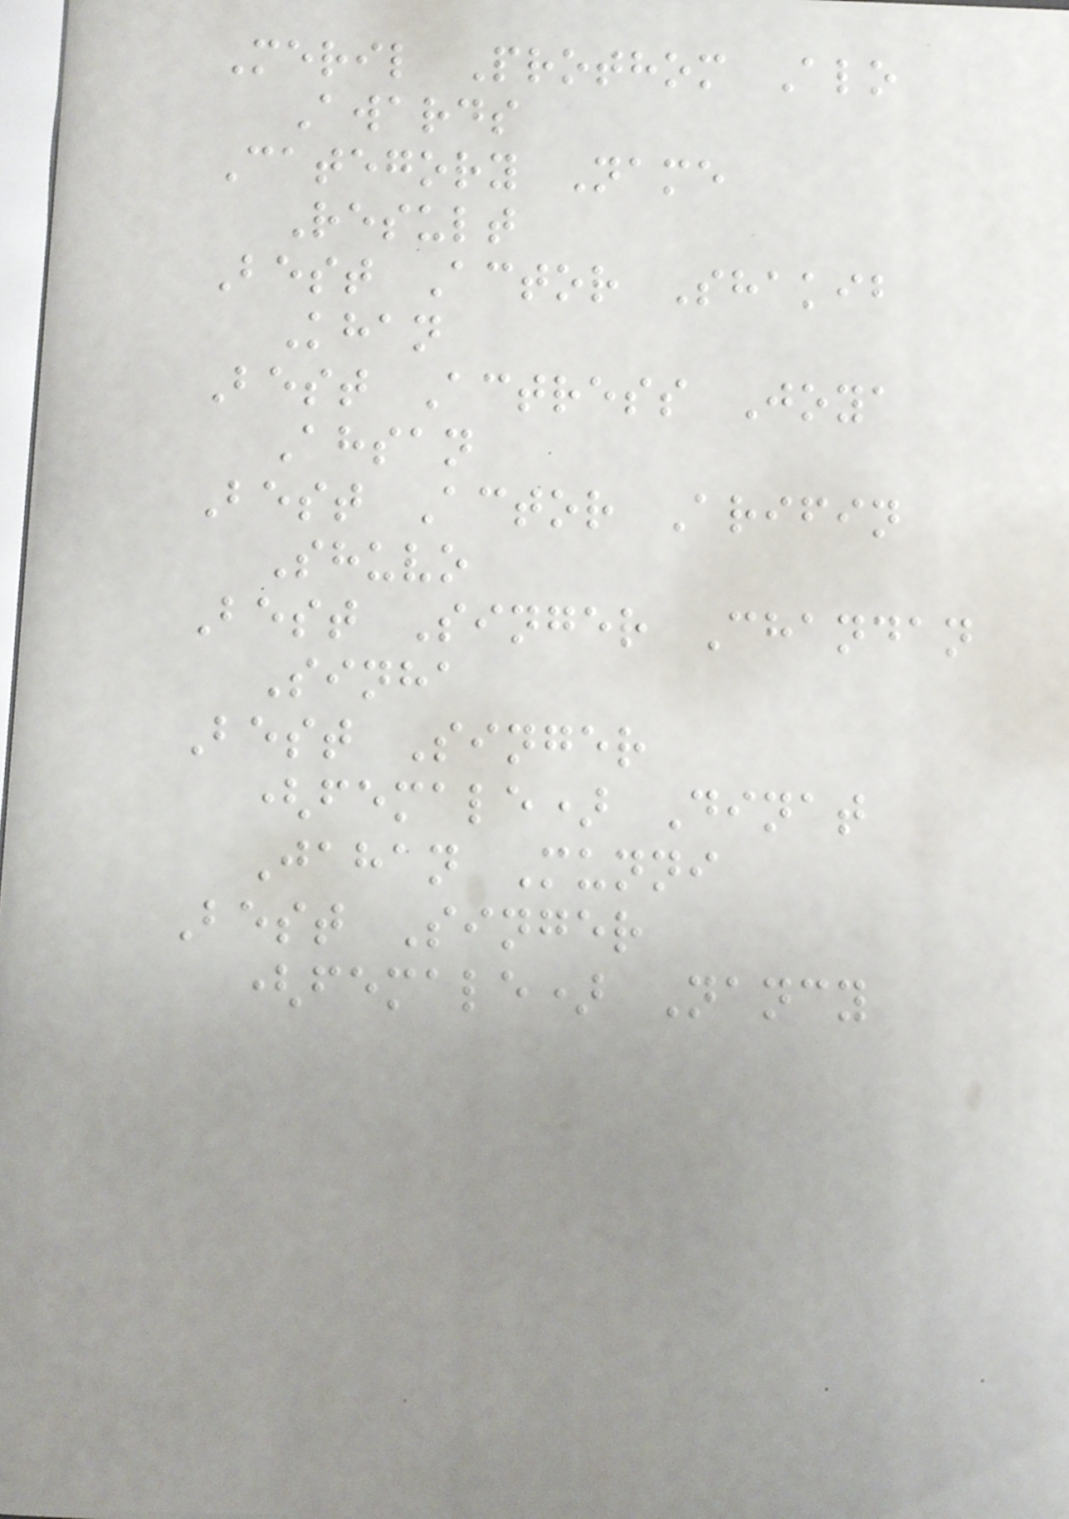Meril Prothom Alo
Awards
Category Name
Result
Best Actor Shakib
Khan
Best Actress Joya
Ahsan
Best Actor Arifin
Shuvo
Best Singer Chandan
Sinha
Best Singer
(female) Dinat
Jahan Munni
Best Singer
(female) Nancy
